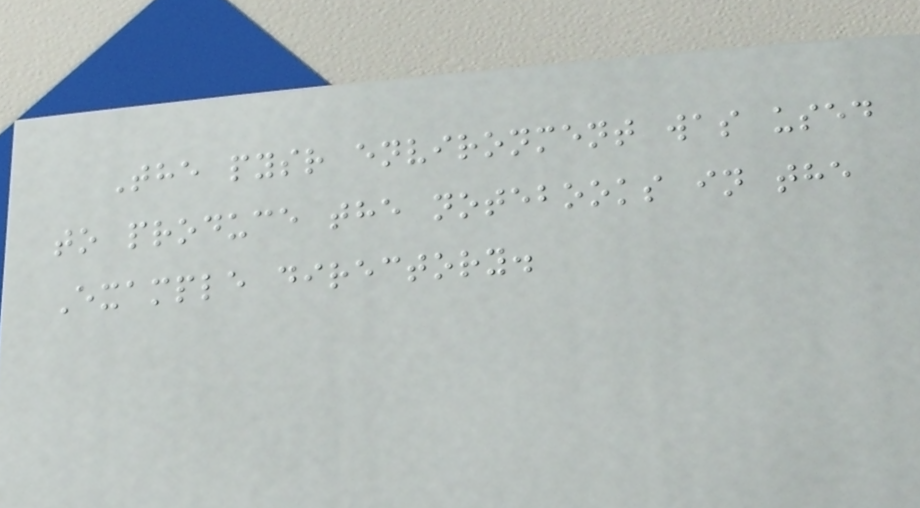The pysr environment was used
to produce the notebooks in the
Example directory.
